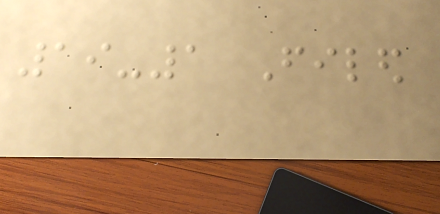19-1 Filed
